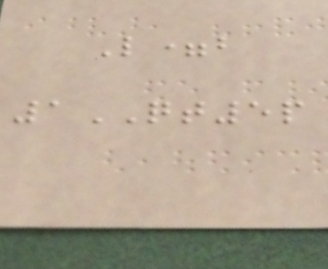L=b
1QT5p
